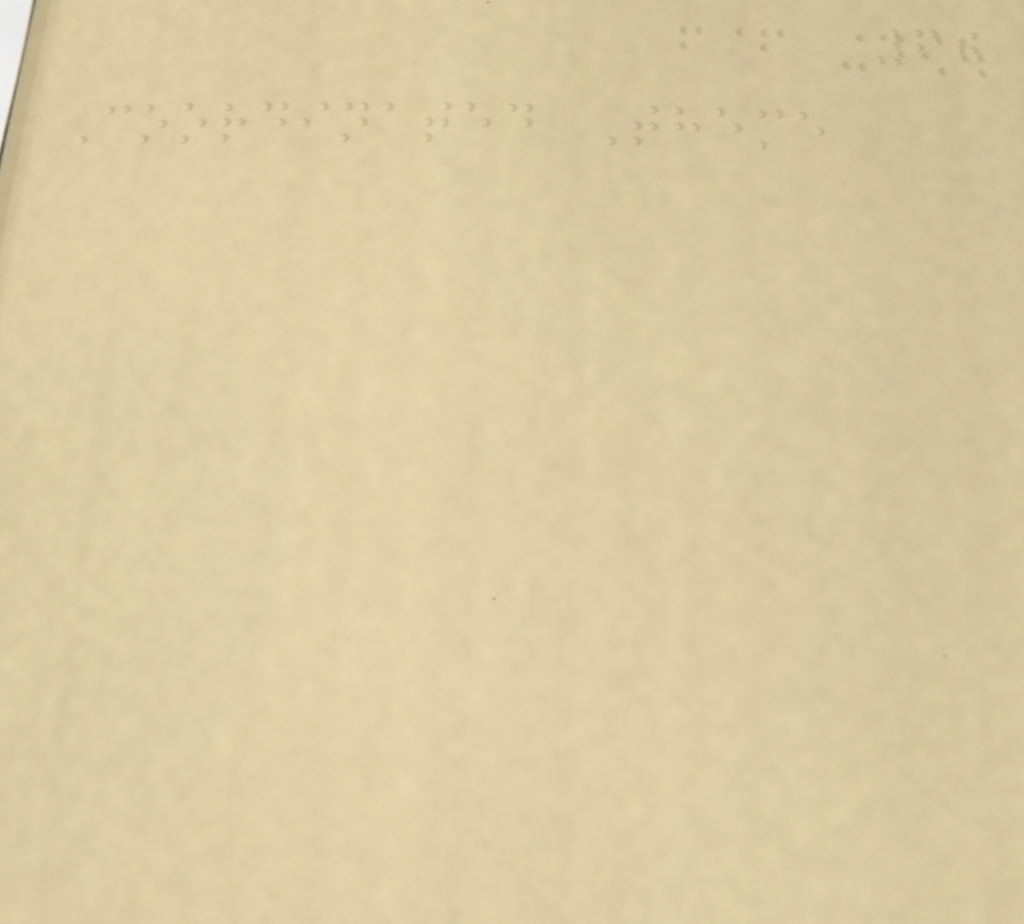60
Coordinated Theme
